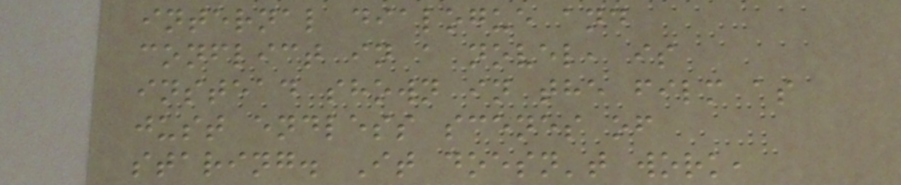internal dialogue and
conflict in a novel, is
instead shown in the film as
just endless scenes of
staring. It doesn't work,
